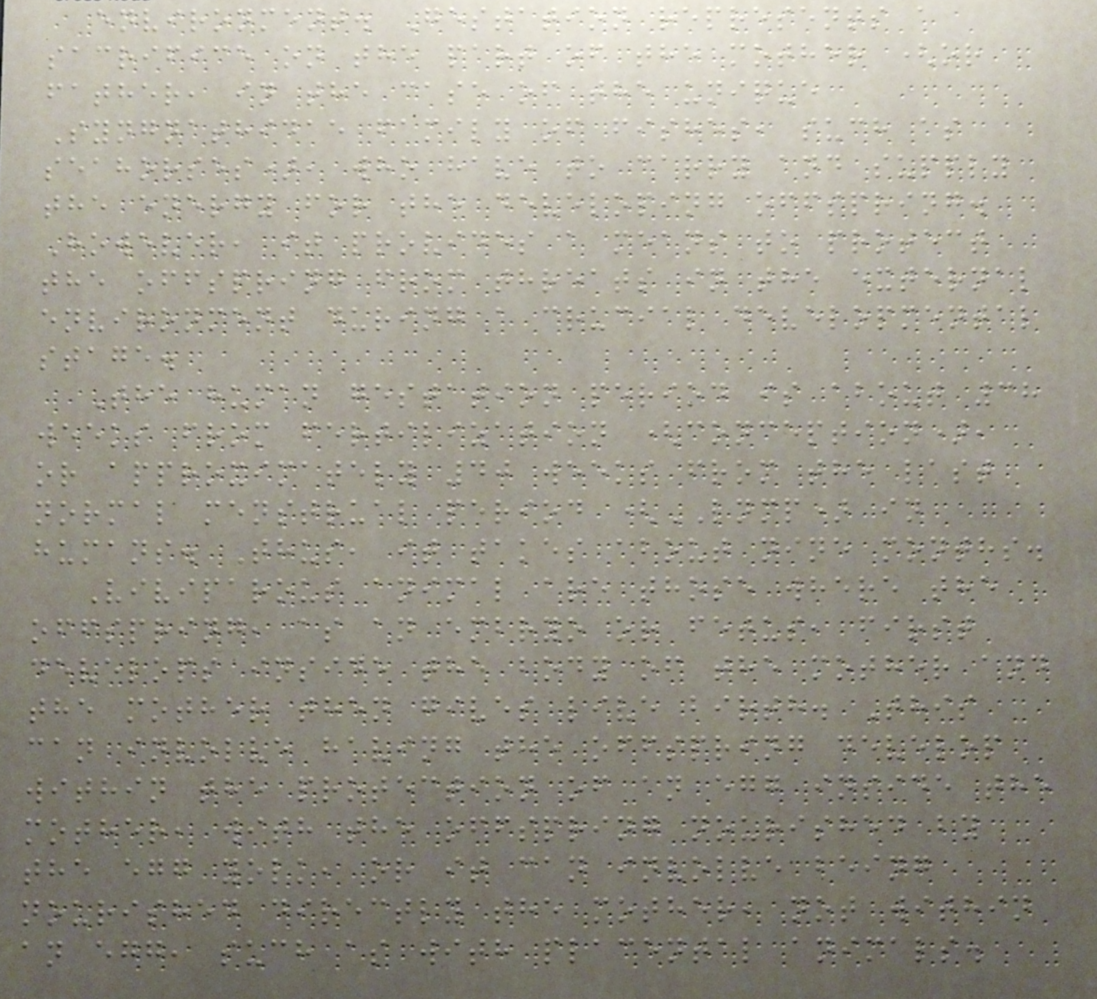environment. Gestation represents a
sacrifice on the part of the mother (or
father, in the case of the unique
Syngnathidae family of fishes, such as
seahorses), who have to carry and supply
the energy for the developing offspring.
However, it provides a means to protect
the offspring from threats in the external
environment during a crucial developmental
stage.
The human gestation period is about 38
weeks from fertilization (conception),
or approximately 40 weeks from the last
normal menstrual period (LNMP) in
humans. Thus, it takes about nine months.
Viviparous animal are those where the
offspring, as an embryo or fetus, first
develops inside the body of the mother and
the mother then gives live birth. This
can involve having the offspring develop
within the protection of an egg inside the
mother, with the offspring nourished by
the egg yolk, or it can involve being
nourished directly the mother, not within
an egg, such as with placental animals.
